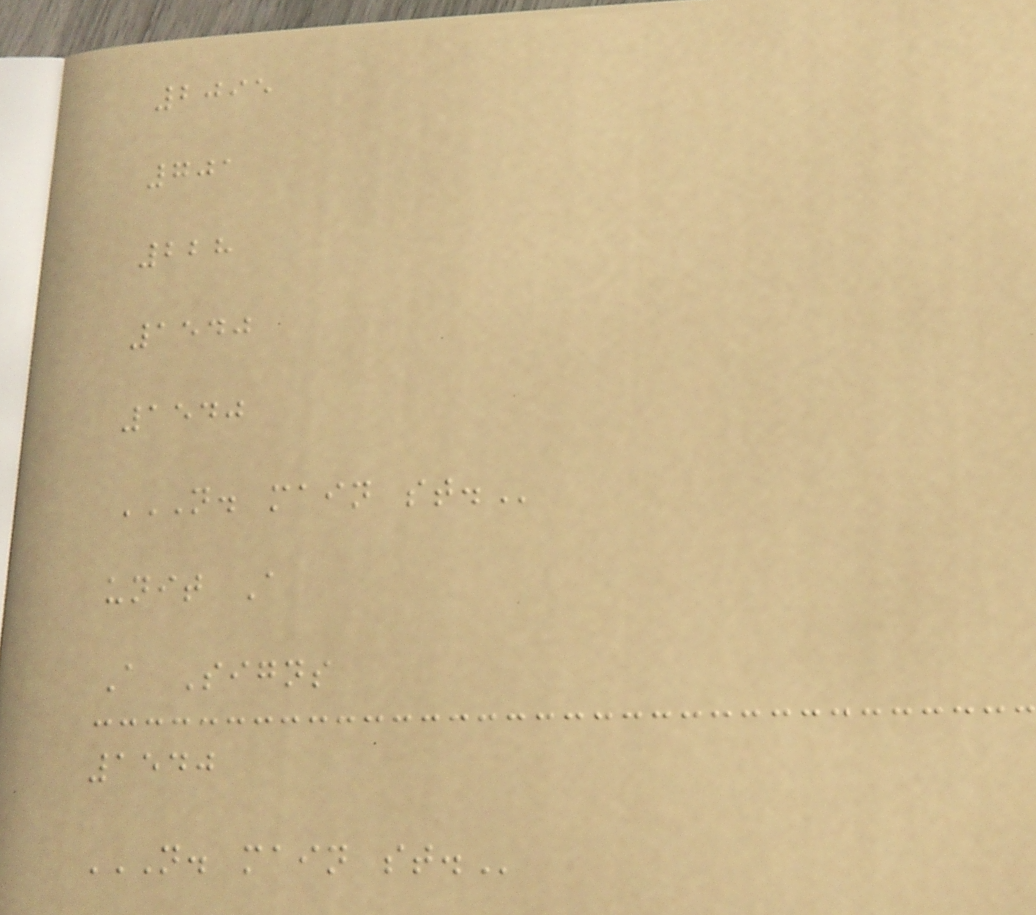2095
701
228
1540
1540
N. MAIN ST.
unit A
A Signs
1540
N. MAIN ST.
